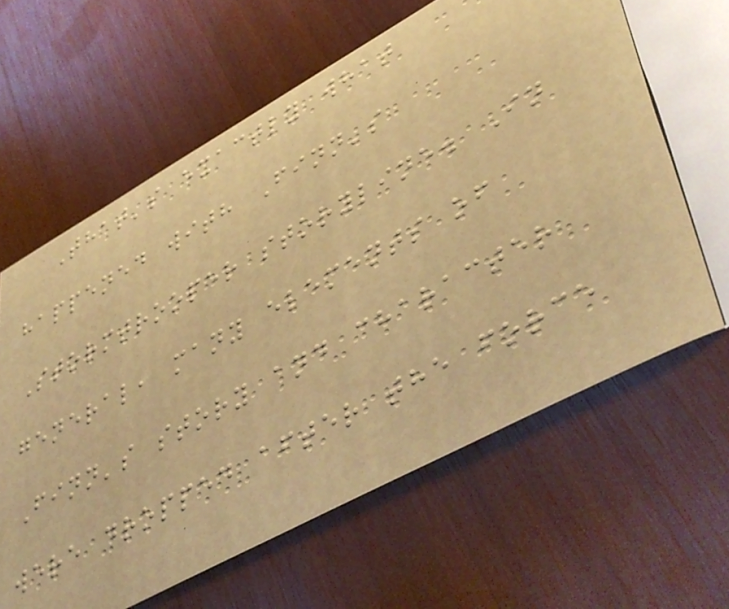That's exactly what
happened with Finn's
Stormtrooper storyline. In
general, many elements of
Finn's story and character
were dropped after the force
